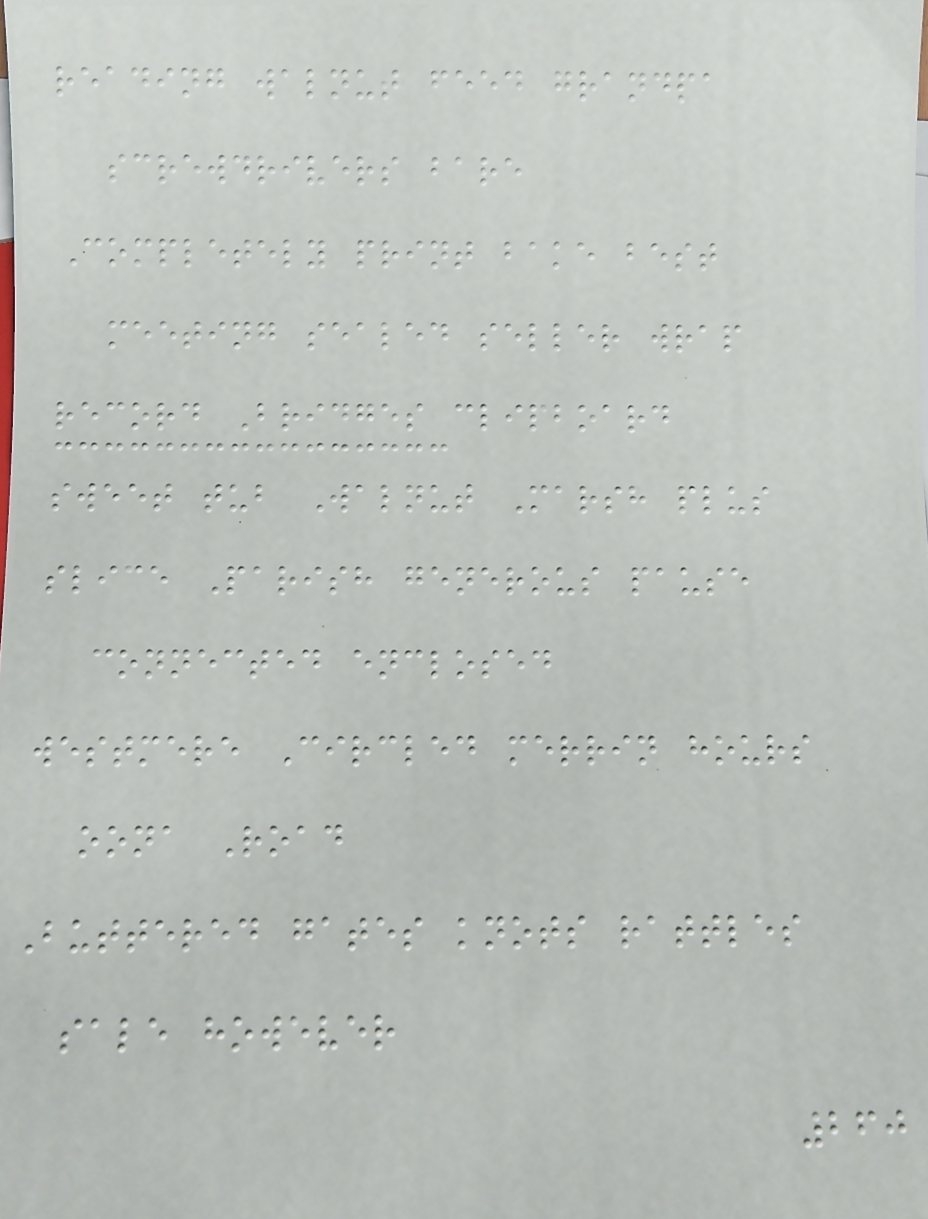reading walnut feed grandpa
screwdrivers bare
Completely print bake best
meeting sealed seller wrap
record Bridges clipboard
sweet tub Walnut Marsh plus
slice Parish generous pause
connected enclosed
westmere Circled merrin hours
oona Road
Buttered gates knots rattles
sale however
260
